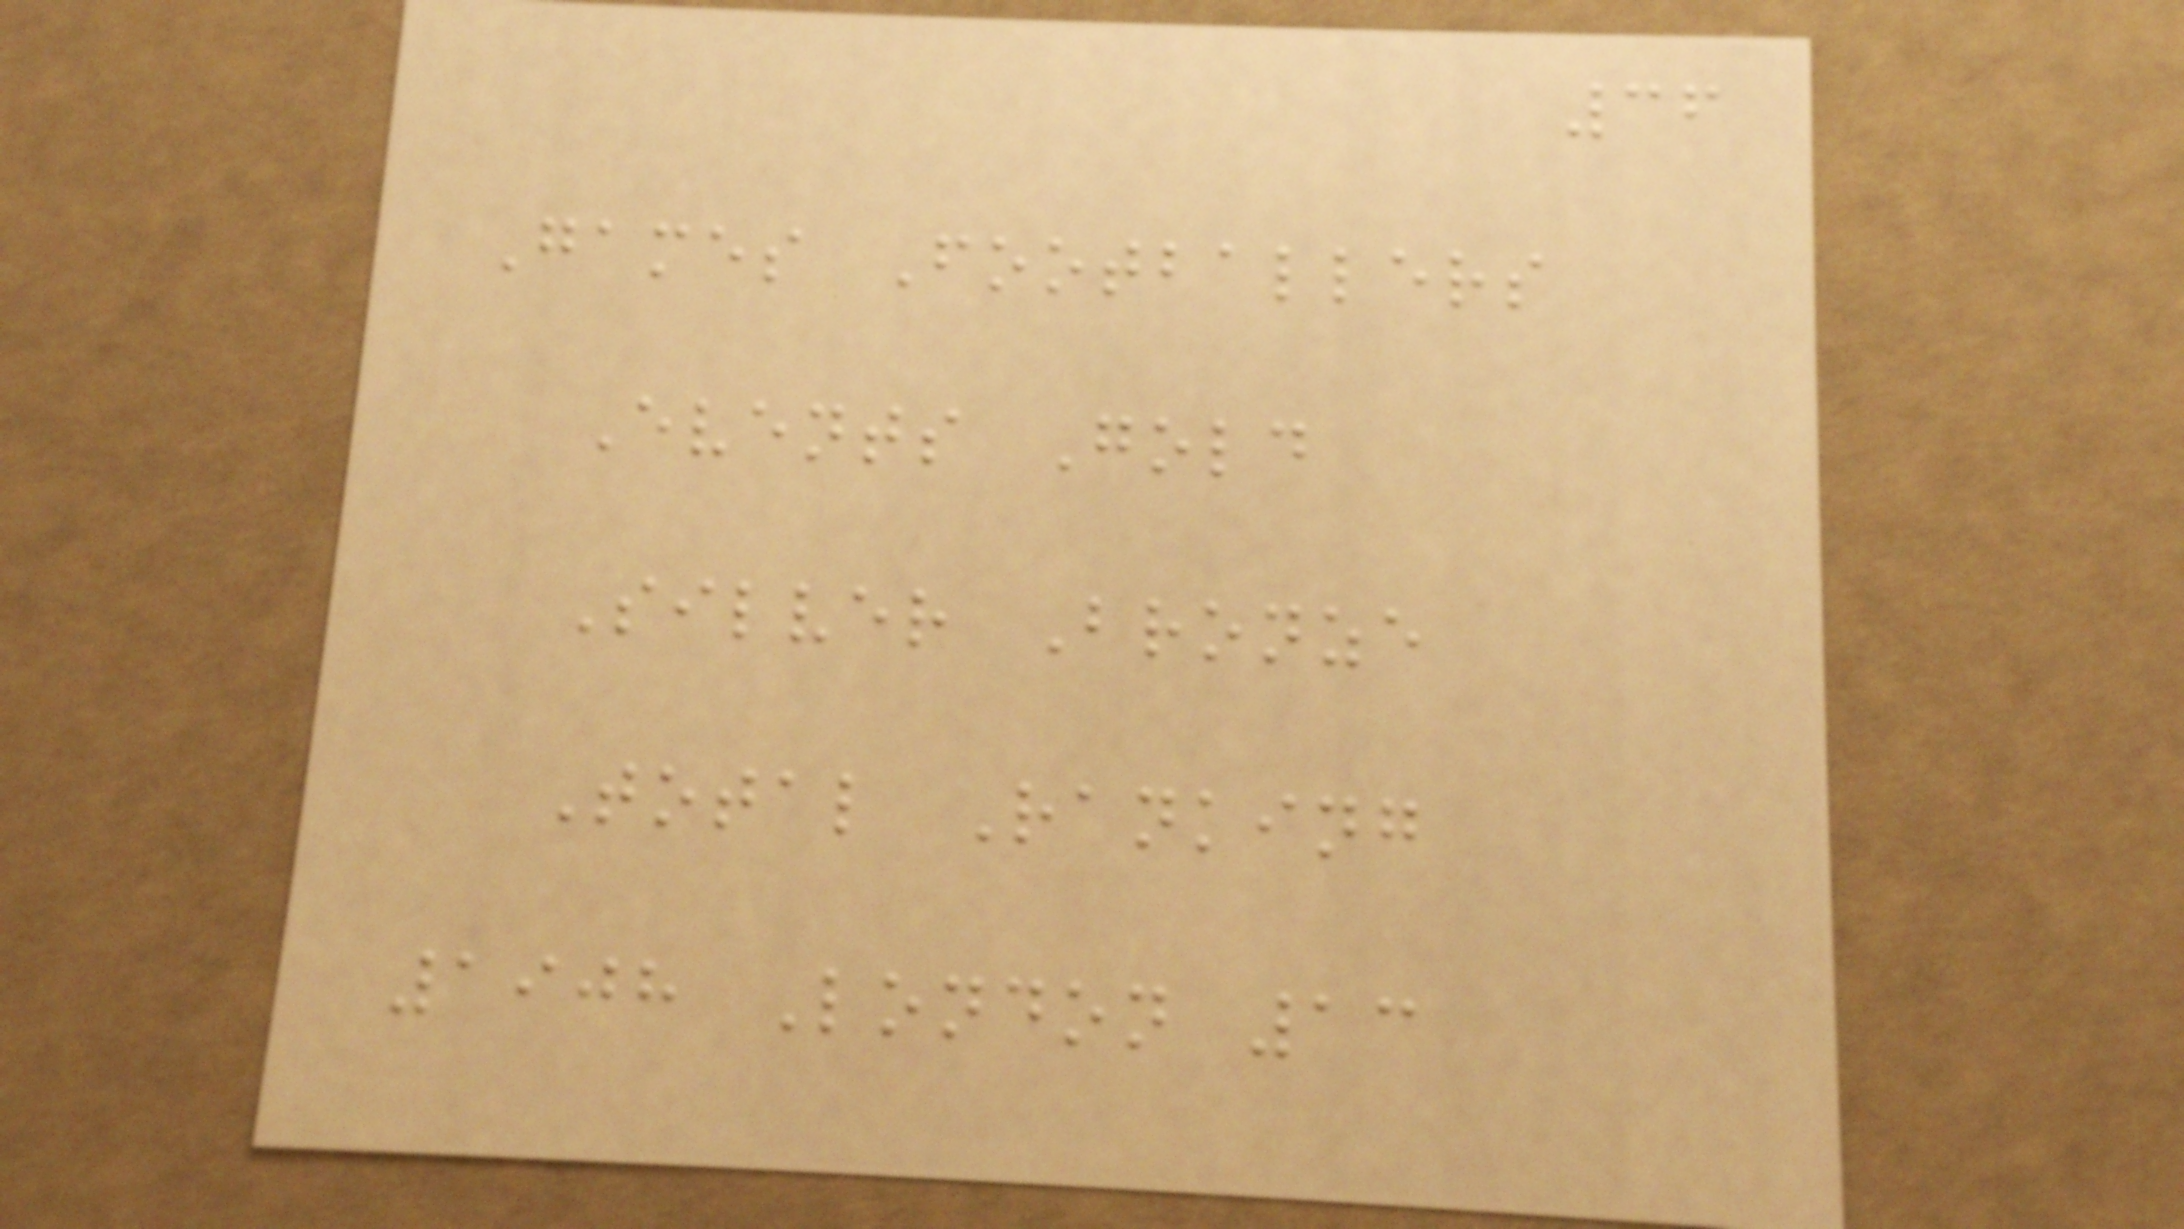36
Games Footballers
Events Gold
Silver Bronze
Total Ranking
1908 London 13
